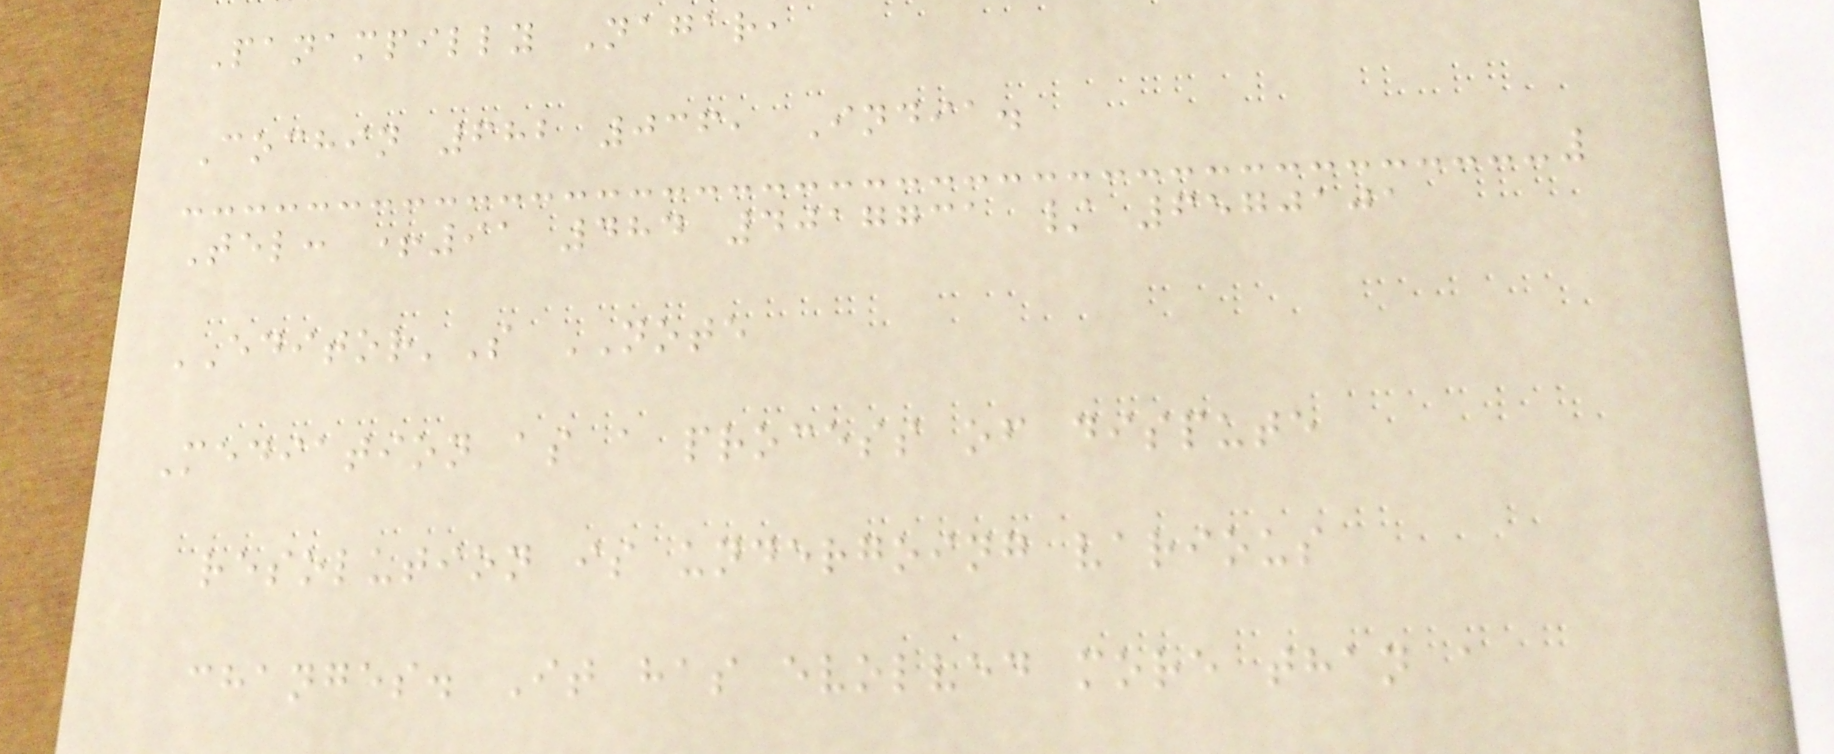Panampilly Nagar,
Cochin 682 036, India.
Tel: +91 484 4017731 / 6570101
EDITOR'S NOTE
Mediation as a process of dispute
resolution is undergoing various
changes. It has evolved more than a
